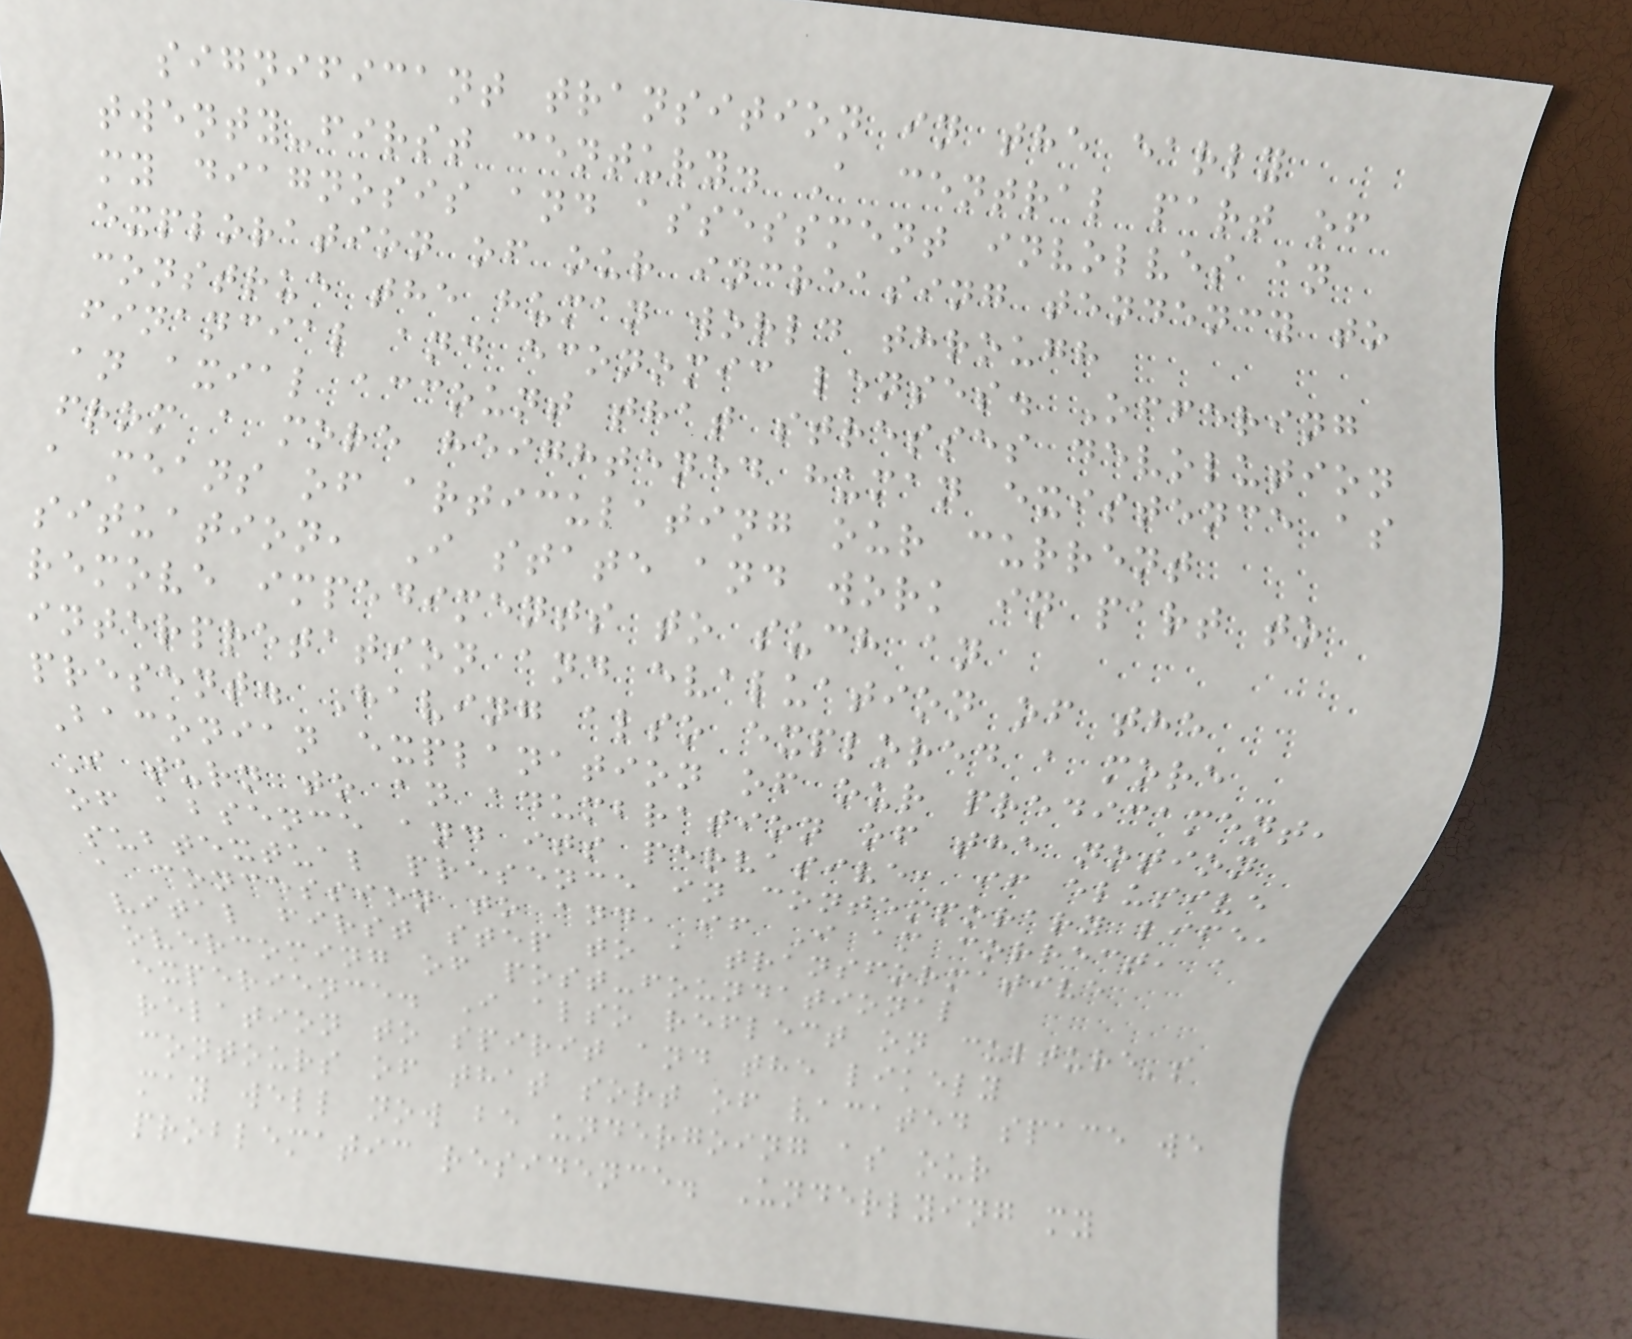significant transition in the early
twenty-first century. A central part of
my diagnosis and assessment involves an
exploration of our increasing tendency to
construe the human world through
financial and economic lenses. Offering
an axial account that stresses devolution
from a more heightened human existence as
a means of articulating our current
situation, I state and work in part to
remove impediments to such an
interpretation and evaluation of the
present. Having also explored a more
Baconian explanation of our predicament,
I turn to an adumbration of the notion
of absence and its pervasive, if elusive
subtextual presence in contemporary life,
a concession to and, if I am correct, a
vital first step to a transformative
overcoming of post-foundational
experience. I also reflect on culture's
relation to spirit and the likely
contours of that sort of vacated space we
may well now be undergoing as our
problematic residence. Underlying my
